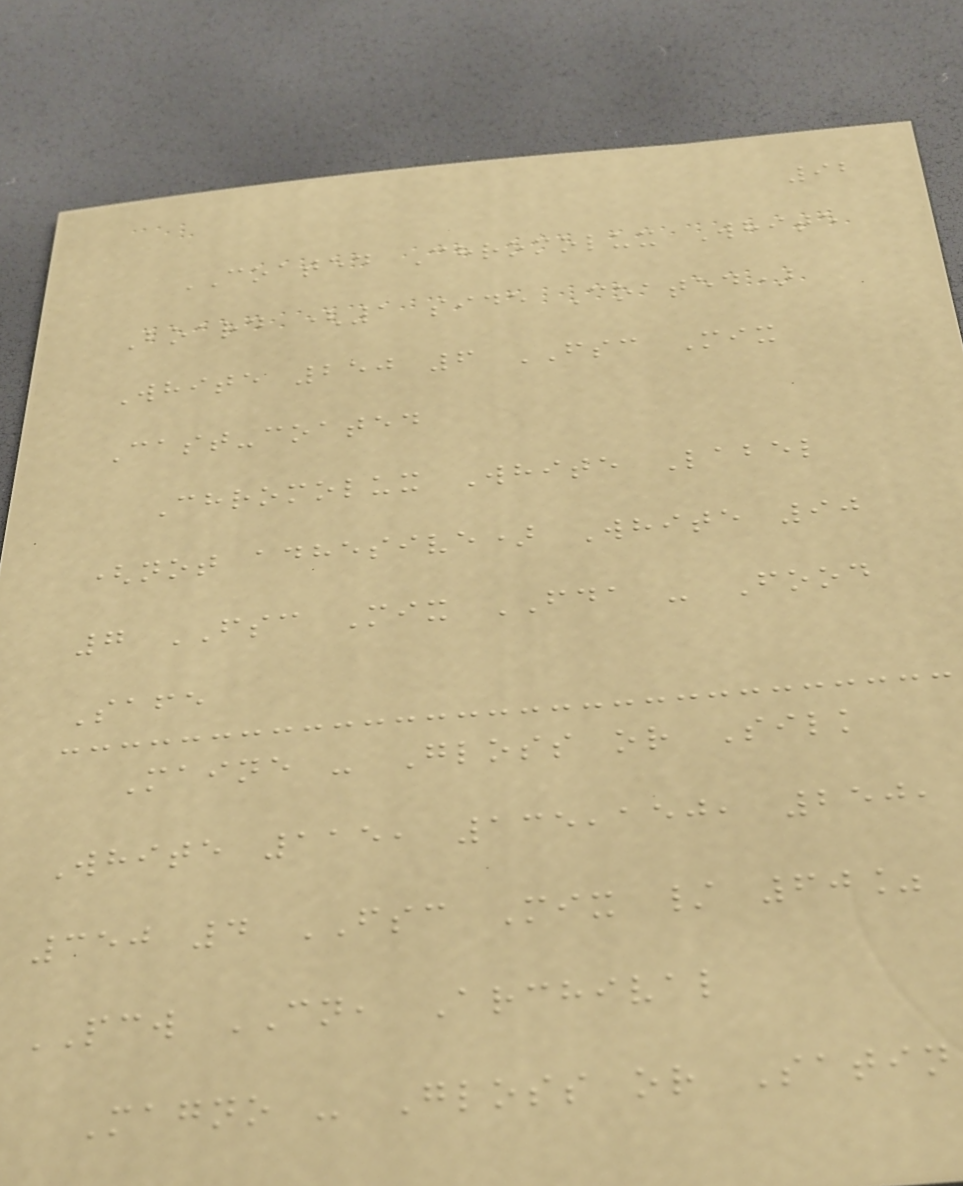92
COATED Chromolux White
Board (1 side Coated)
White 250 6 FSC Mix
Cast-coated
Chromolux White Label
(not adhesive) White 90
7 FSC Mix FDA - Food
Safe
Maine - Gloss or Silk
White 115, 135,150, 250,
350 4 FSC Mix / 60%
PCW CN, Archival
Magno - Gloss or Satin
